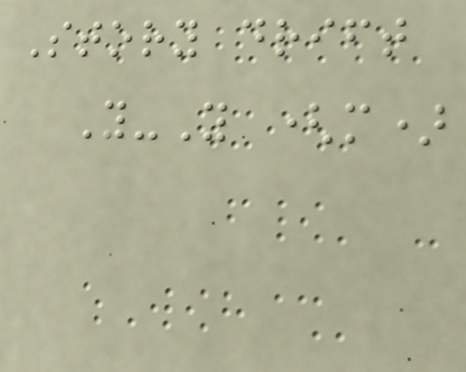Story drift
Y-Y (m)
